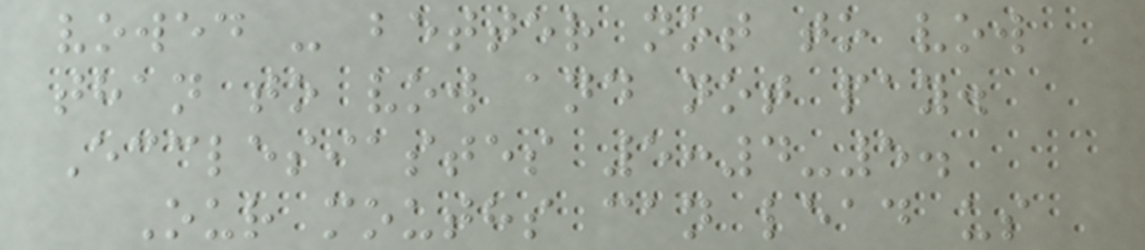vowed - better not to vow
than to vow and not pay.
Ecclesiastes 5:4-5.
Our mouths can lead us
